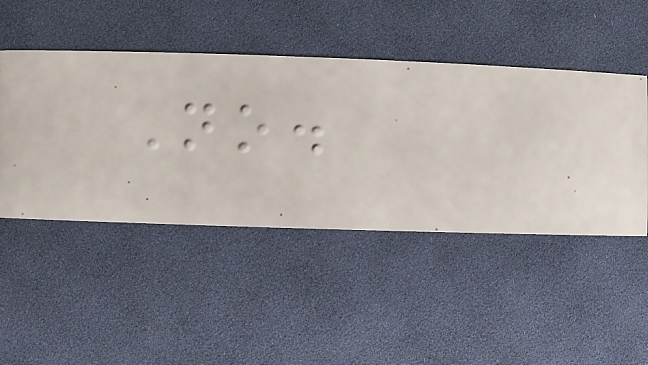No.
